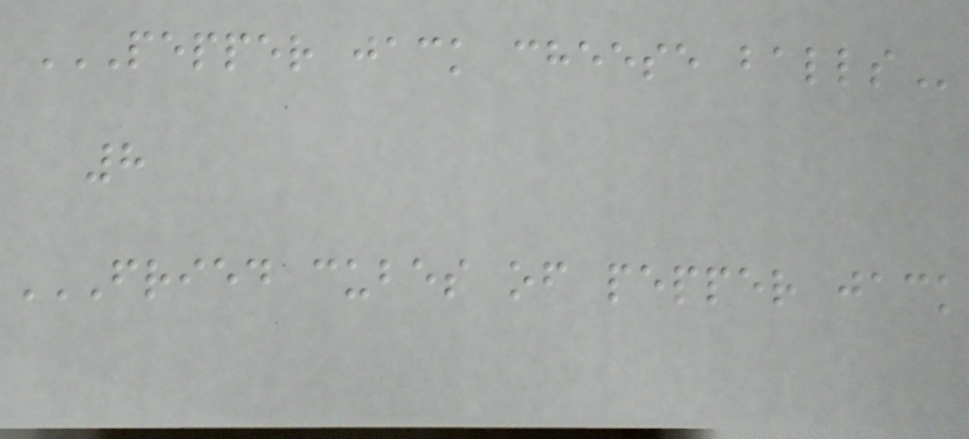PEPPER JACK CHEESE BALLS
8
FRIED CUBES OF PEPPER JACK
